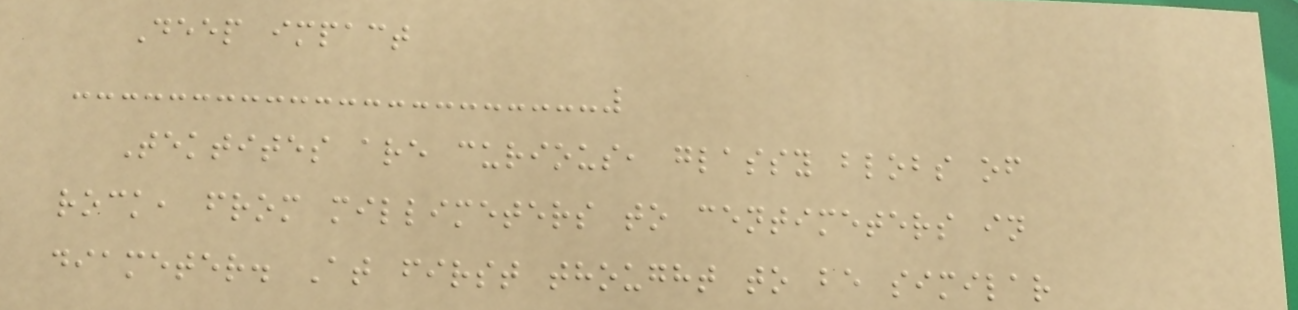Deep impact
Tektites are curious, glassy blobs of
rock, from millimeters to centimeters in
diameter. At first thought to be similar
